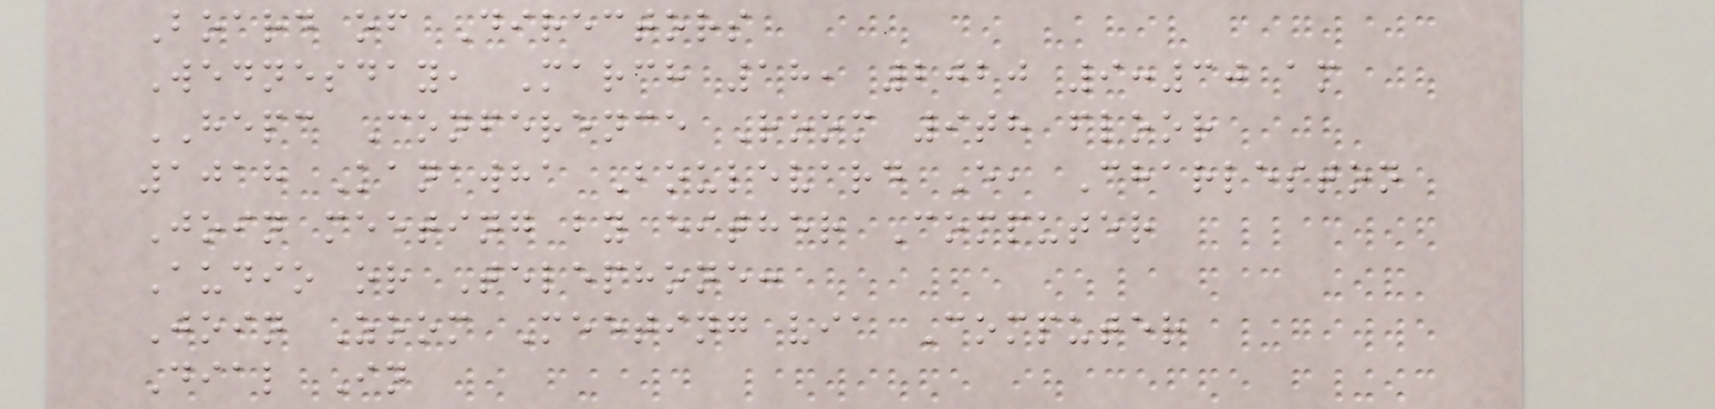Board of Directors
Wednesday, March 18, 2020 9:30 am
HEPC Conference Room 9th floor
1018 Kanawha Boulevard E, Charleston
Join meeting by either Computer
Audio or Telephone:
Join Zoom Meeting via Computer
Dial In
